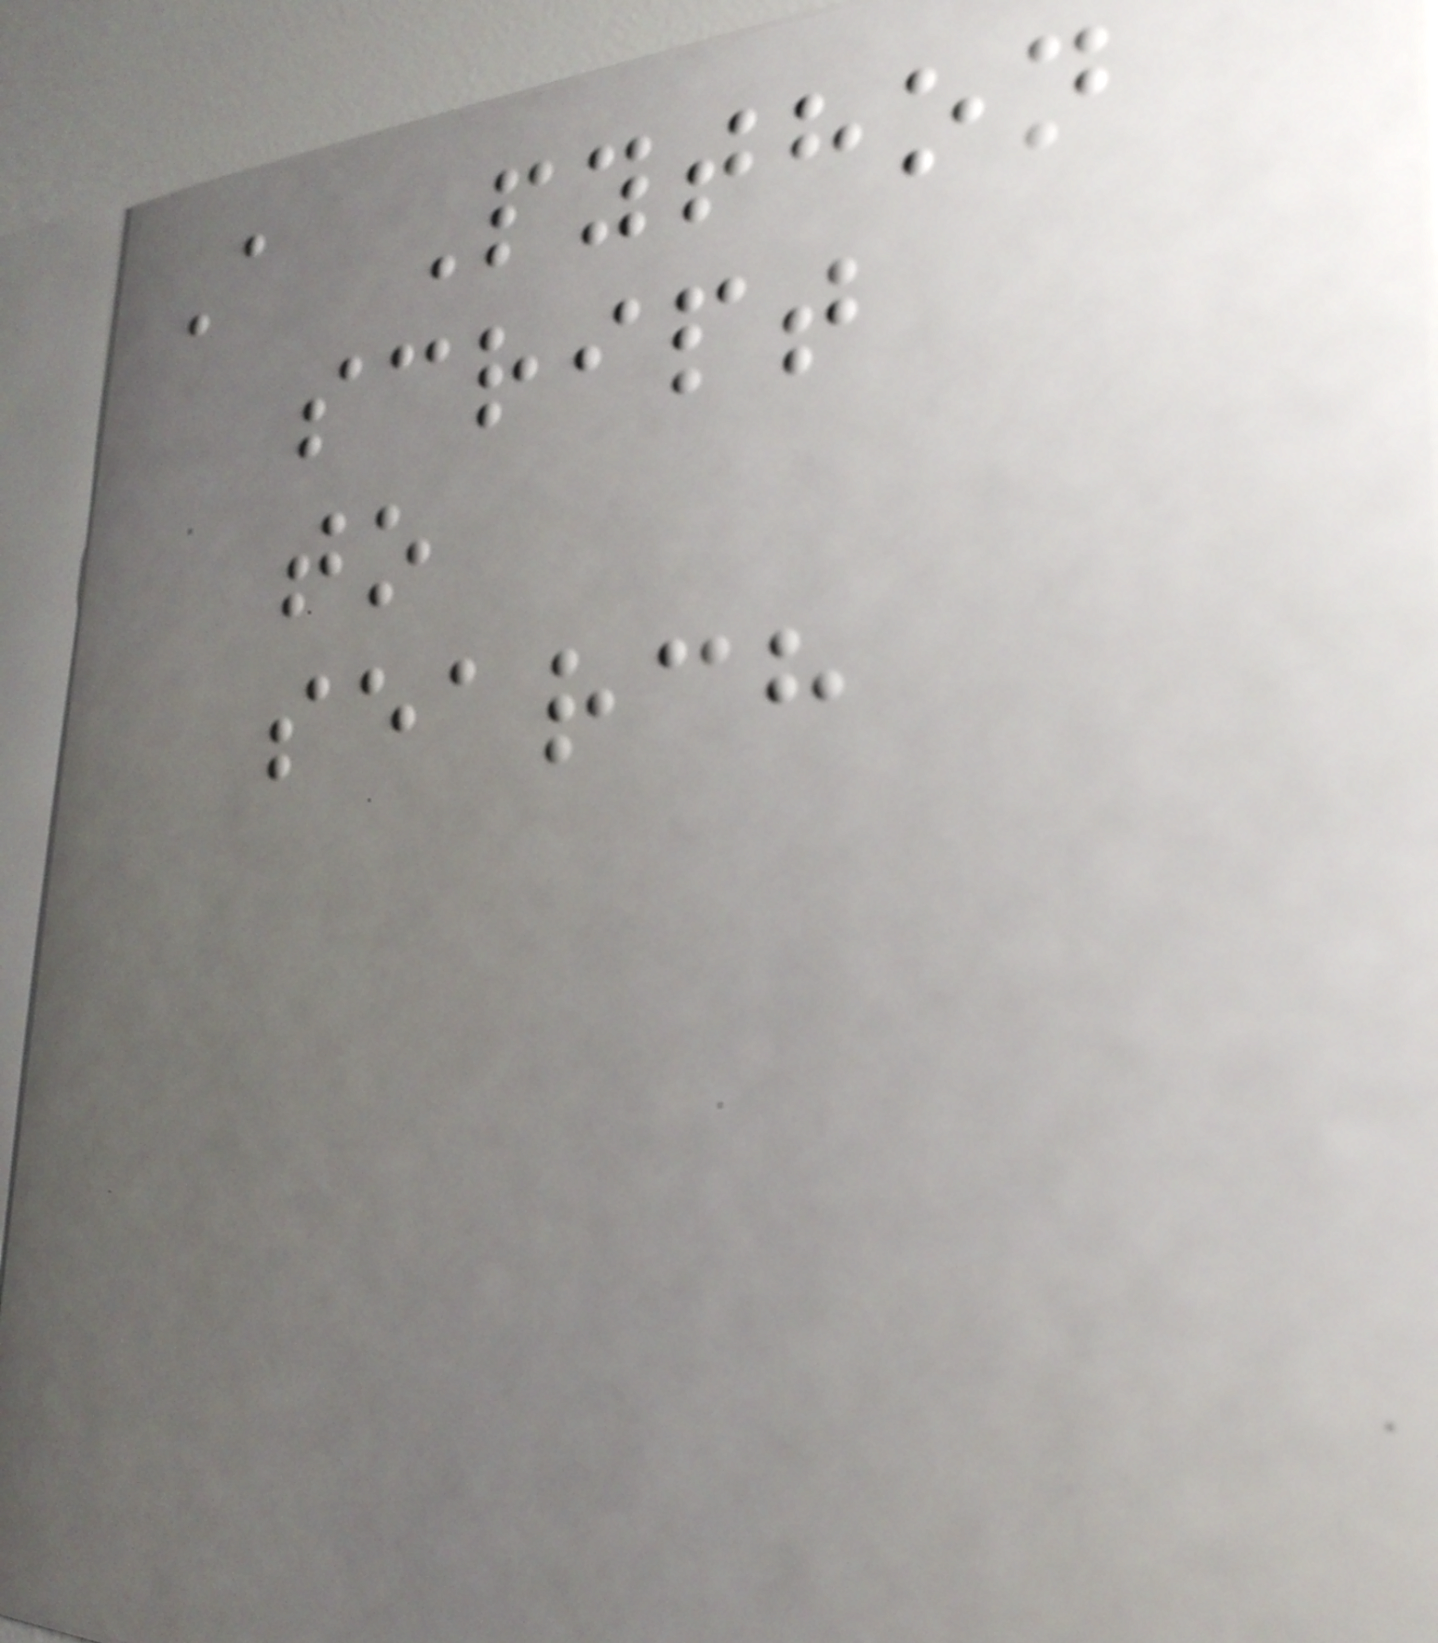A Python
script
to
search
